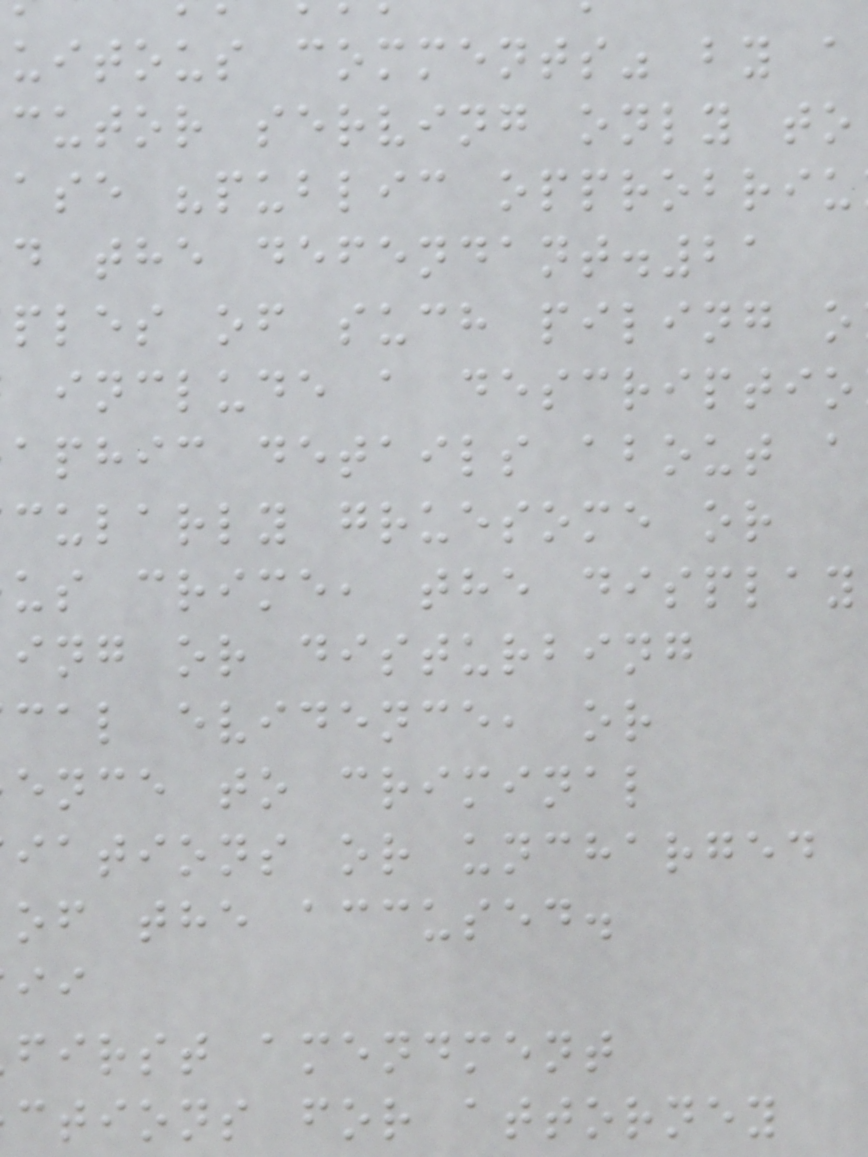uitous comments" by a
cutor serving only to
ase "public opprobriu
d the defendant.21
ples of such piling o
include a descriptio
aphic details about a
cularly gruesome or
us crime, the display
ing or disturbing
cal evidence, or
ence to criminal
iations or uncharged
of the accused.
first amendment
ctions for attorney
